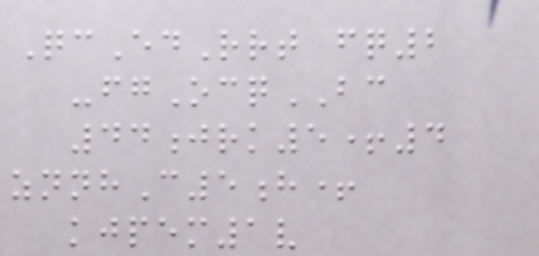QcEdRrt fq2
-fgOcqBC
44jrk5+4
znnhC5h+
kjpem1v
